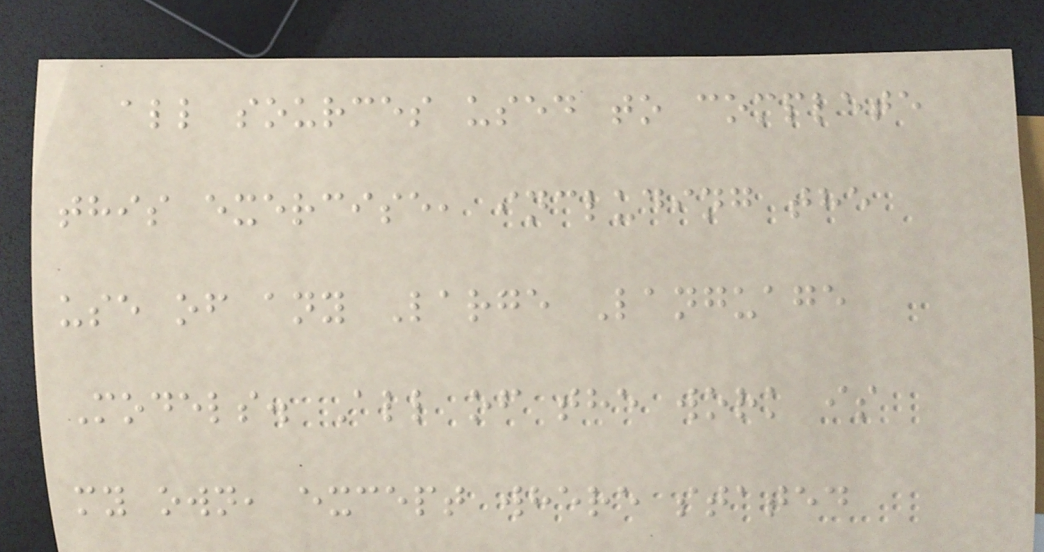all sources used to complete
this exercise, including the
use of any Large Language
Models. All of the work is
my own, except where stated
